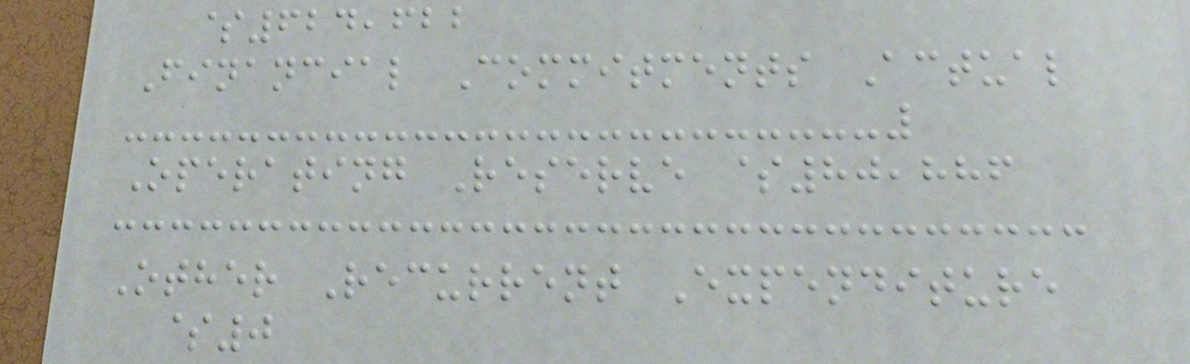$624,622
Financial Commitments Actual
Operating Reserve $80,886
Other Recurrent Expenditure
$0
